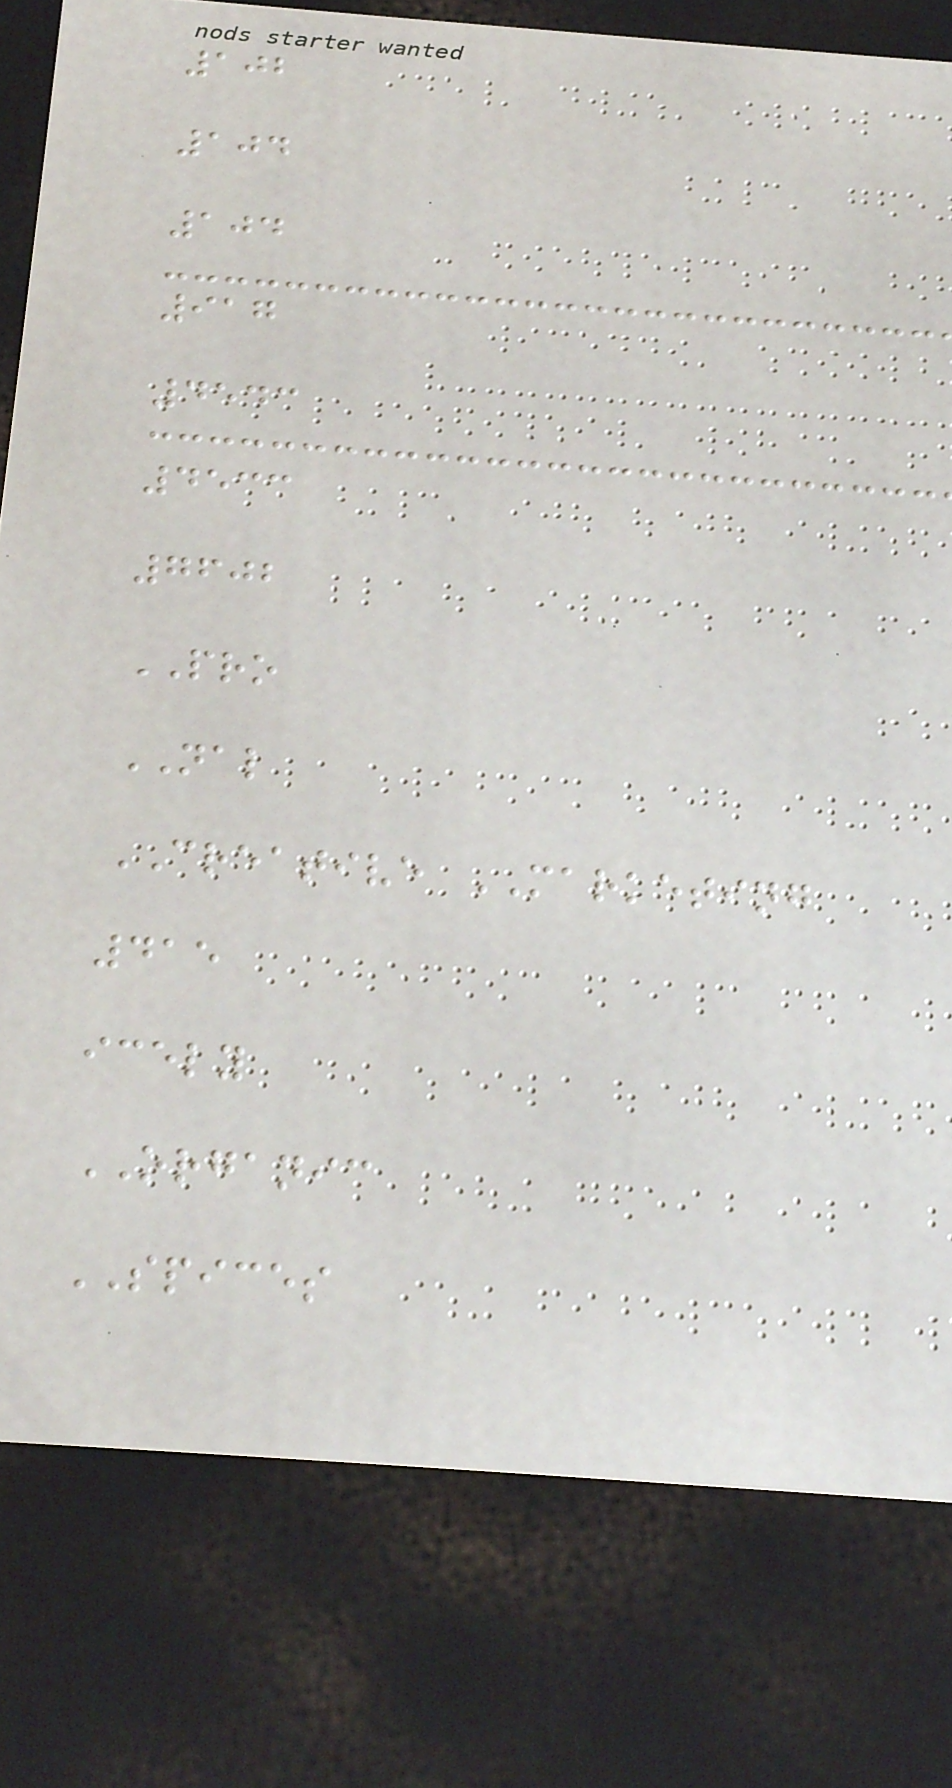102
104
104
917
4543
4533
7602
PRO
NAL
CREATIVE MARKETING
415
icely
ORGANIC
SPICES
